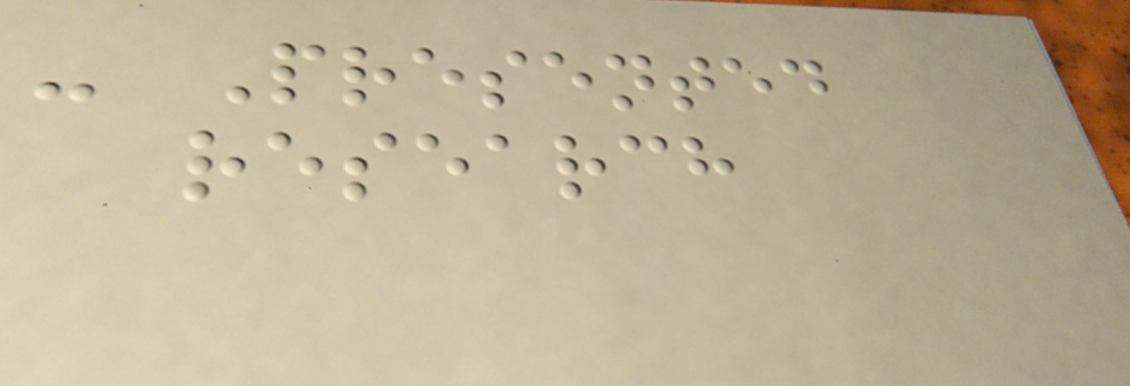- Presented
research
